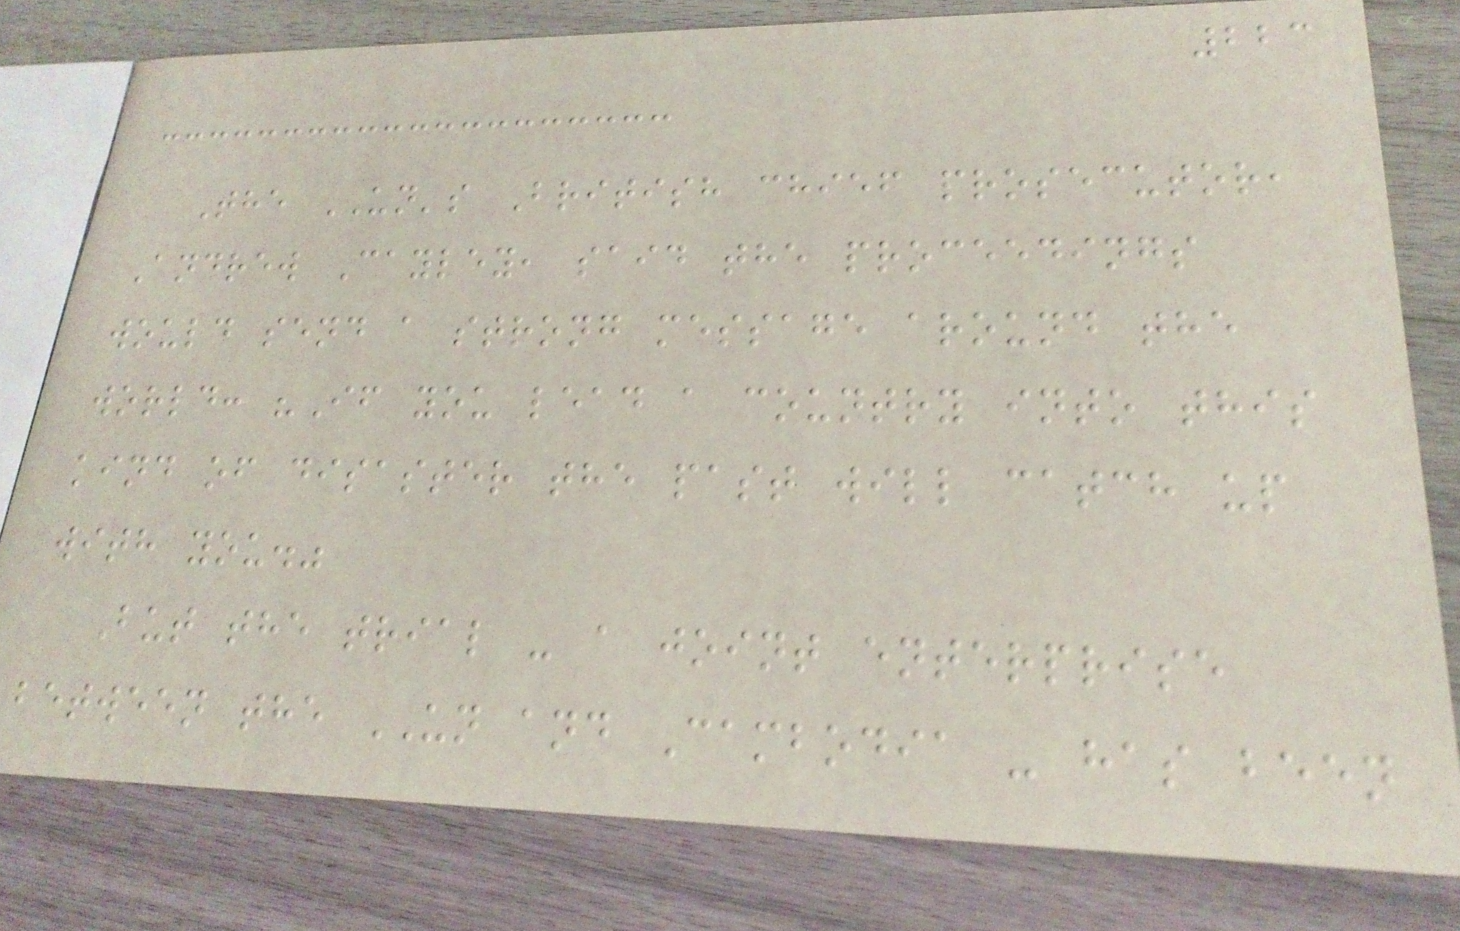223
The UN's British chief prosecutor,
Andrew Cayley, said the proceedings
would send a strong message around the
world: "If you lead a country into this
kind of disaster the past will catch up
with you."
But the trial - a joint enterprise
between the UN and Cambodia - has been
